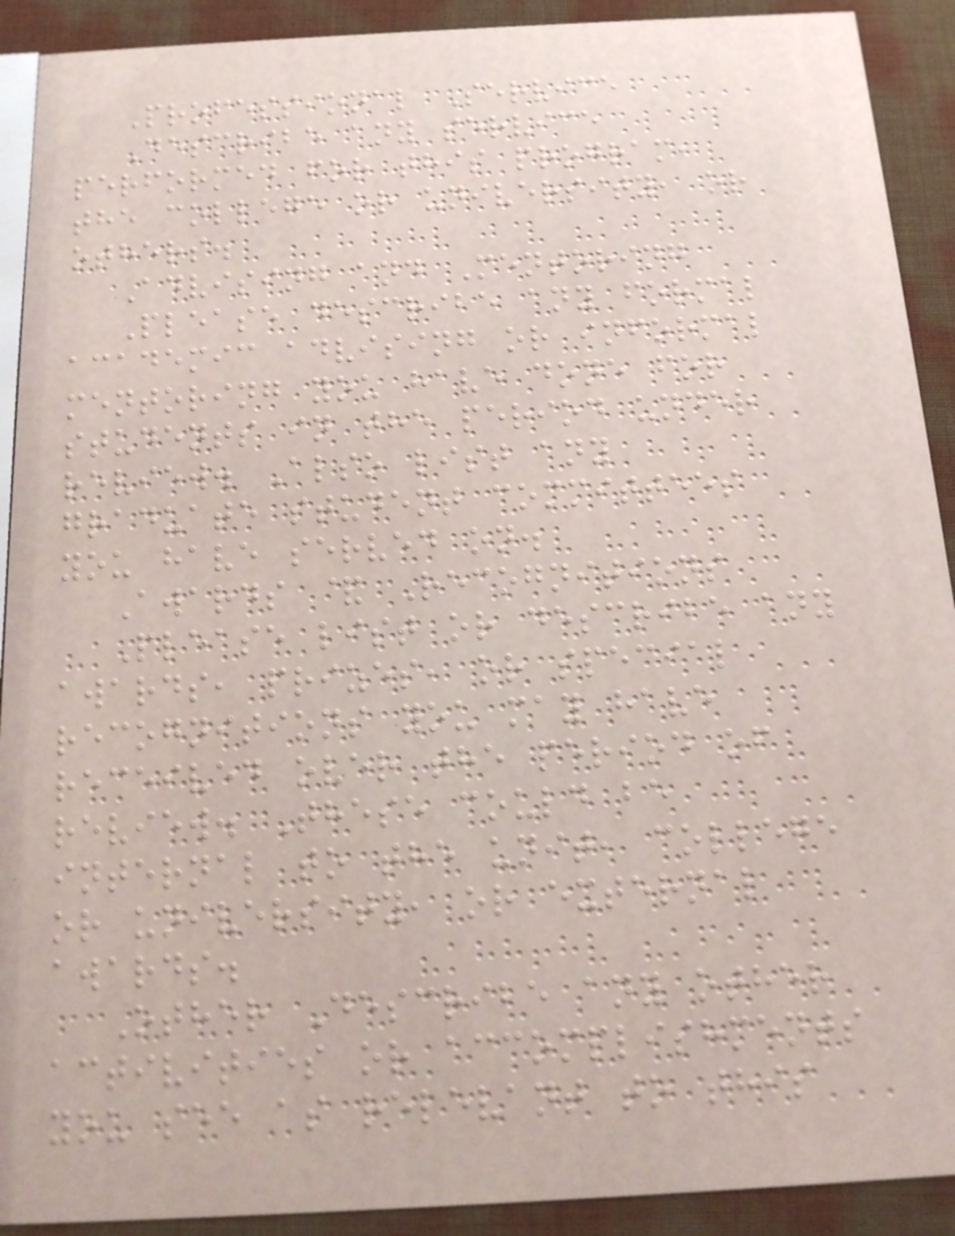Professional Service
Describe any service
performed for this program,
the college or university, or
others.
Advising and Mentoring
Please describe any formal
academic advising or informal
mentoring you have done for
students in the period under
review. Also list any
graduate student committees
you have served on.
Awards & Recognitions
Please list or describe any
awards, prizes, or special
recognitions you may have
received over the period of
review. These could be
internal to the unit, college
or university, or external
awards.
Other Describe any other
activities or accomplishments
you see as relevant to this
